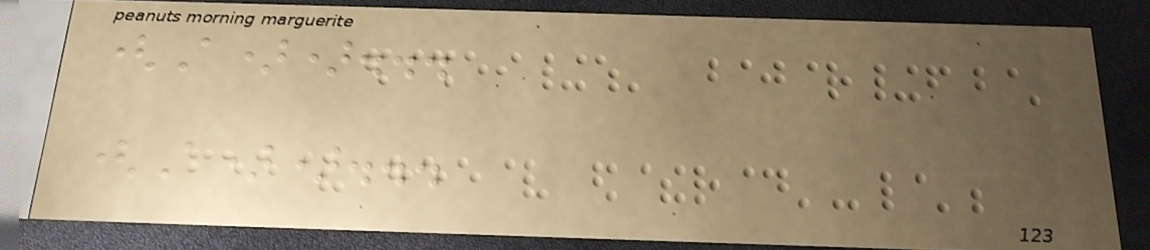(A))...
(A))...
